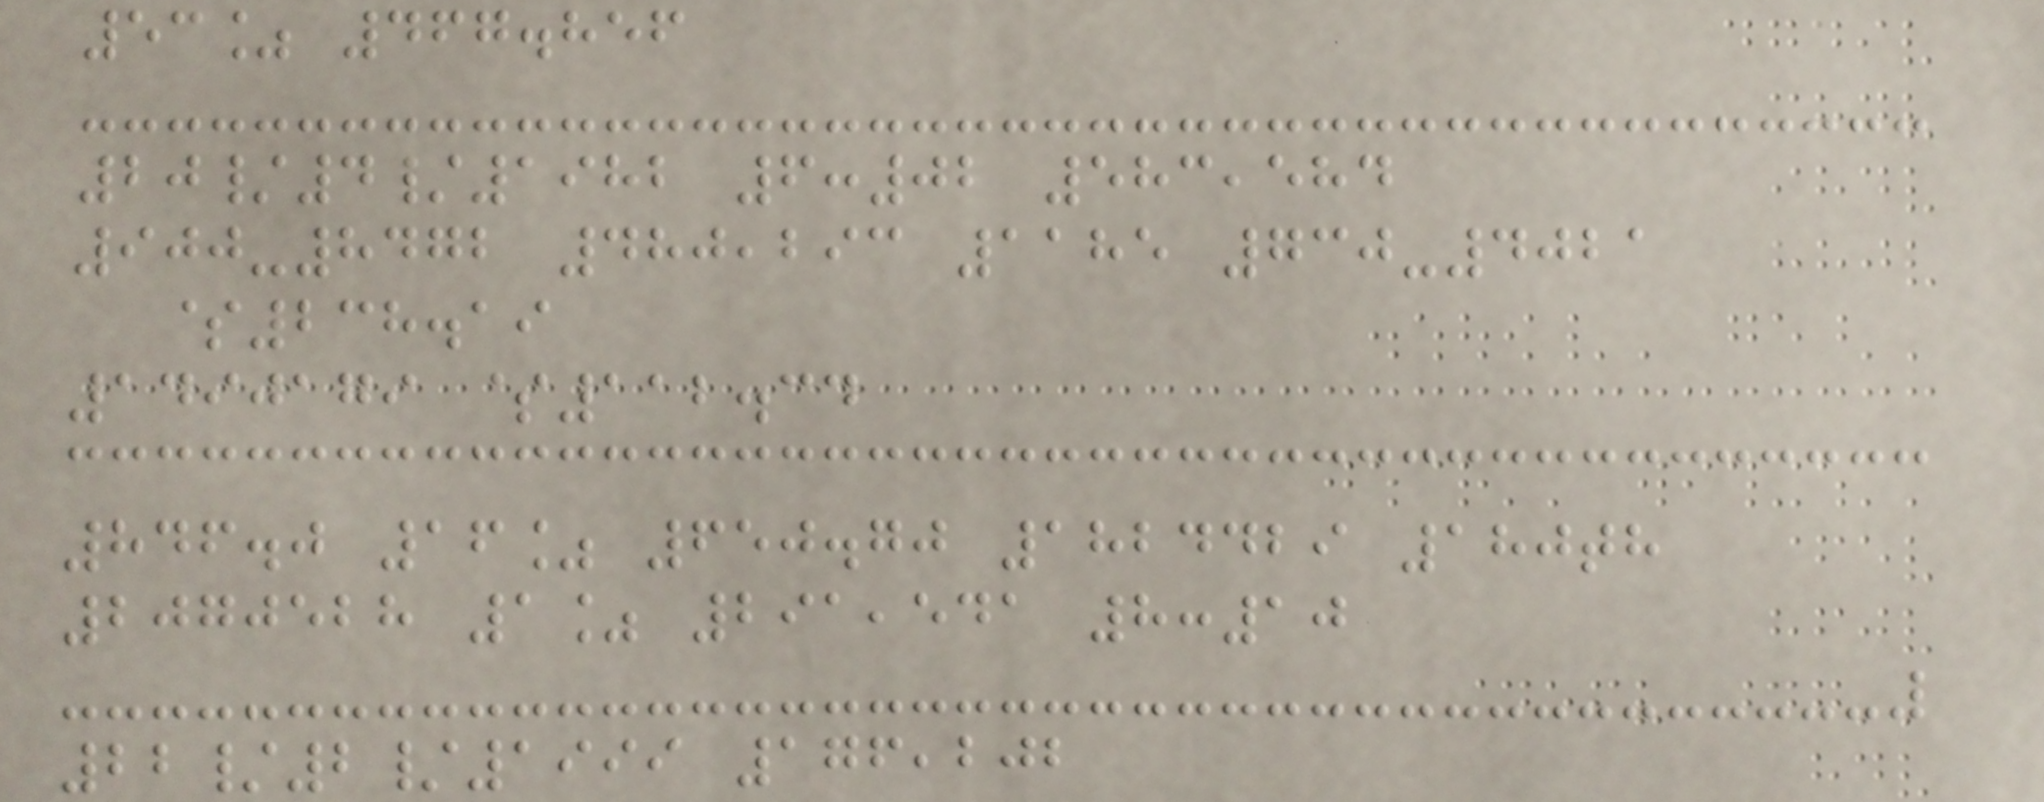53% 467.856
20/4/1982 6:02 583,584
900-8472 480,293 1185 730-4021
$238.19
1490179 $112.34
846.0 16% 650.70 1824429 180th
2070528 1% 291,541 8:10
22/2/1999 176,202
